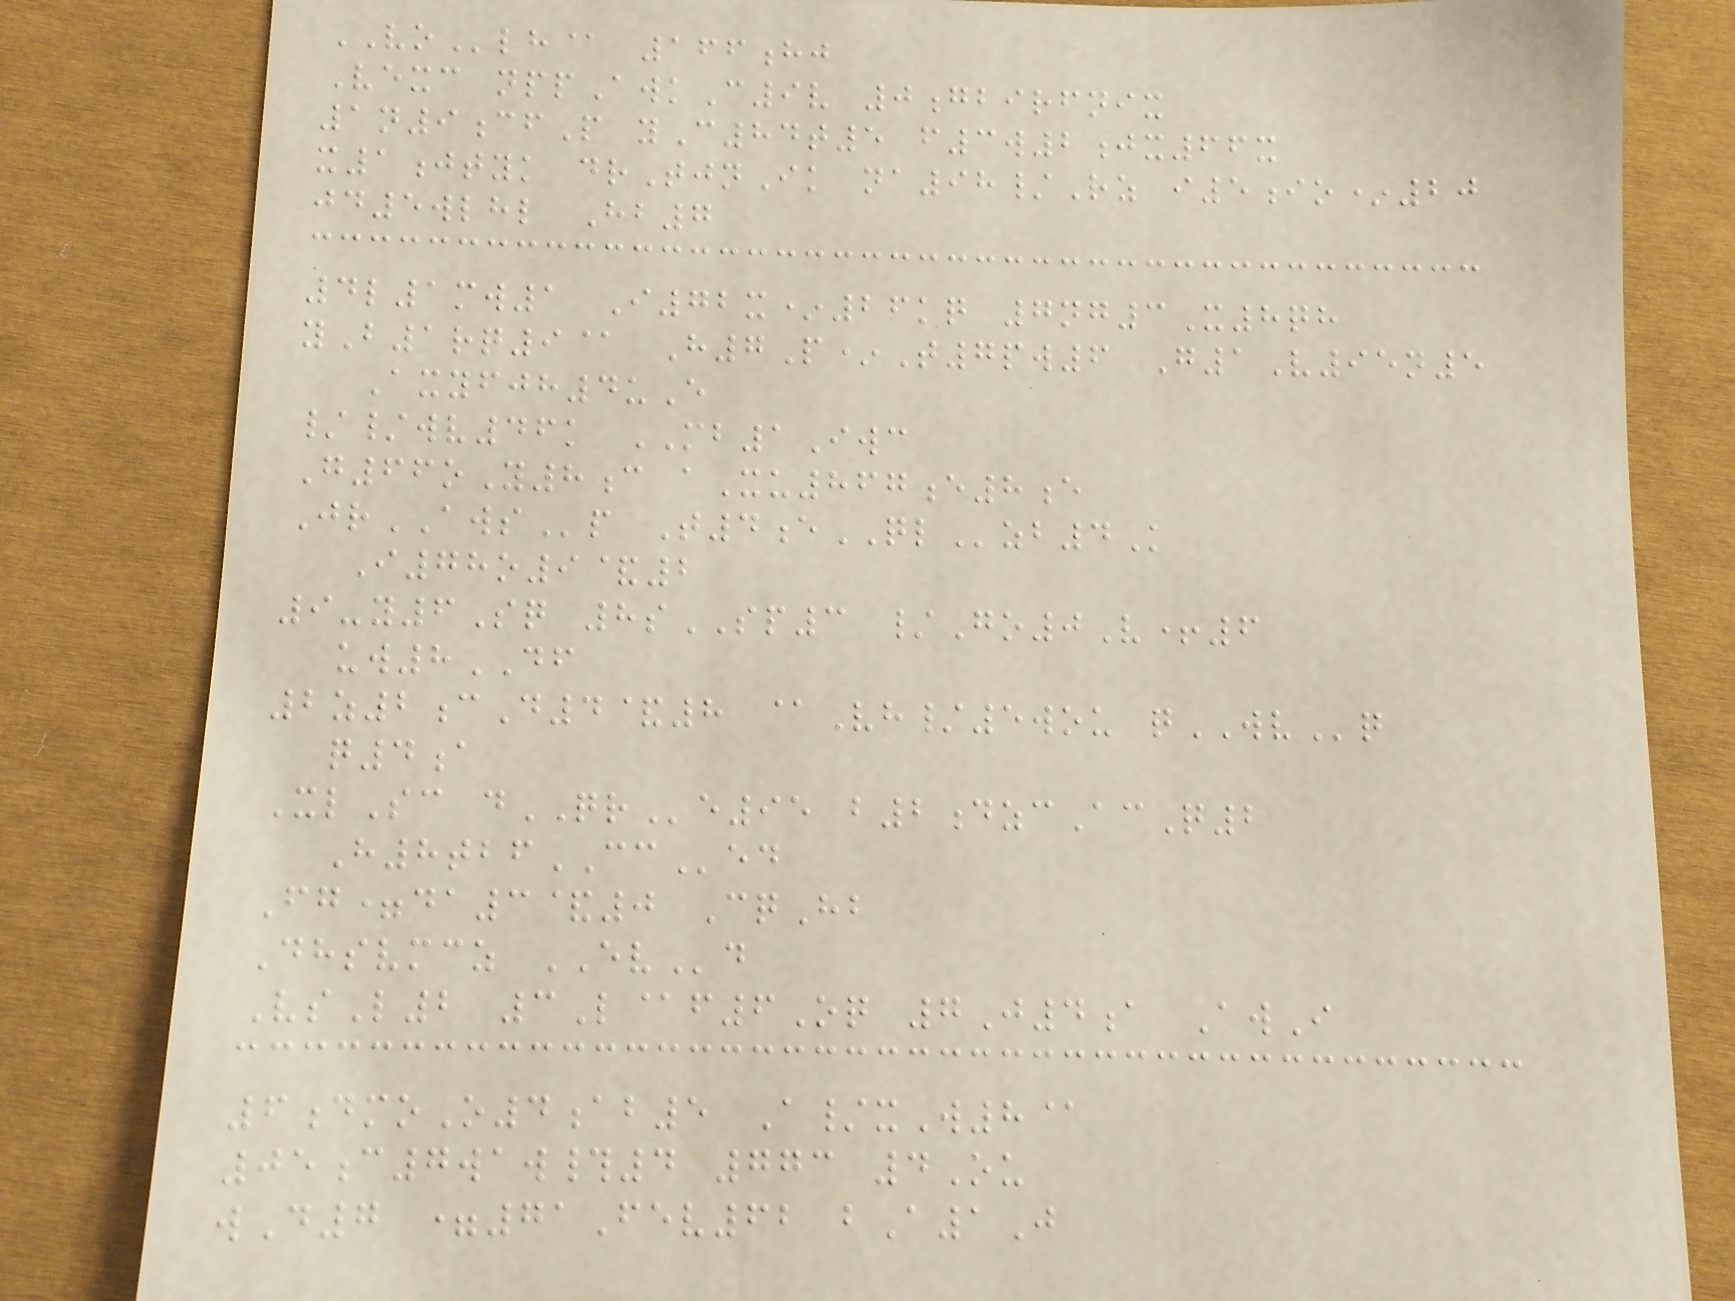VOlh@ 166hj
Vexc nppAwkC9v 0gbirfnix
1n9cfP yC84t5 f3w2jx66x
x1jtyk drTjnIk na98/Rz i5io*20
jd5wlhl Hb7
4l1mw1 I72x*26kq 7ng3X8qh
yB1rq9@ H7P*T7pw6 G1V95n5
Axyfjh4uE
//wv46k MB1Iwc
G66oY8c aXu867e8e
JrAWSp T4eQLzb4K
I78o9&2
9-y6Sq 8sSP3 /Go0V+6
uw8DF
2z2cD4&8 @Vh/5wou qWVq
q4a
XlSc dQRe95 b2dzcAcQ2
H8tbfCCed
Fg=da3&0 CqHb
Dhsvmcz EVd
VsL2 3L@f6Oq 7J4a AwI
6dmoO4ab5 A/xW8@
05c7waw#4 773 4Ou
wD7 =71Fev62 bA1J
